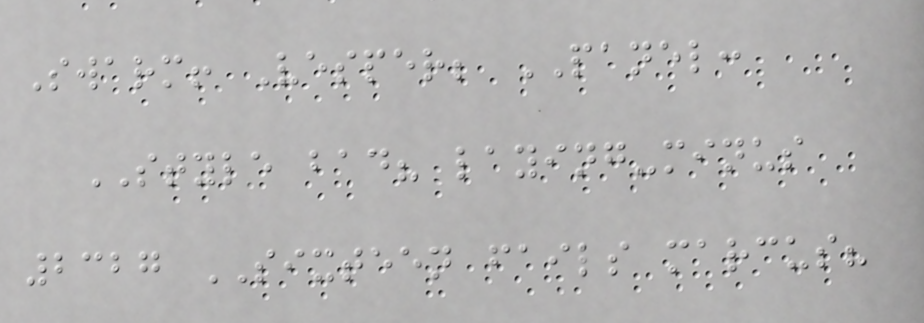Swarm! Vesper; PANEL:
STYLE bad? laying-minus
2327 SIXTEEN fails marcus?
